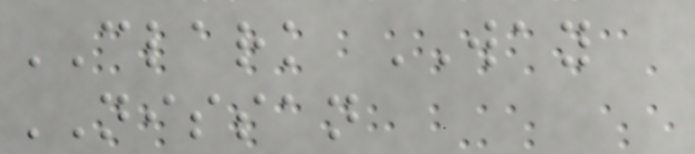CLARK WAY
NISSAN
